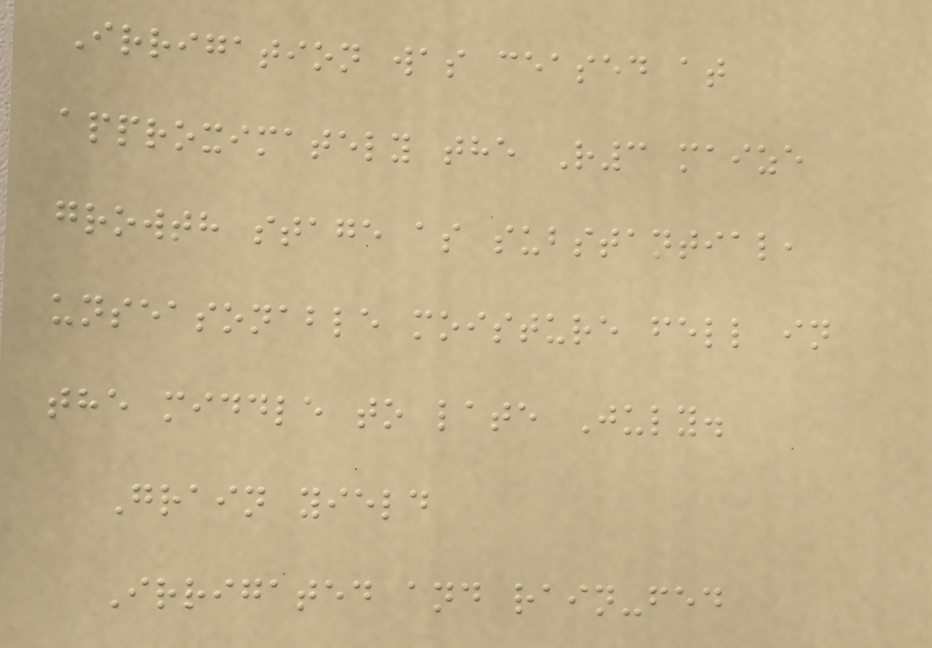Irrigation was ceased at
approximately the R3 maize
growth stage as substantial,
unseasonable moisture fell in
the middle to late July.
Grain yield
Irrigated and rain-fed
